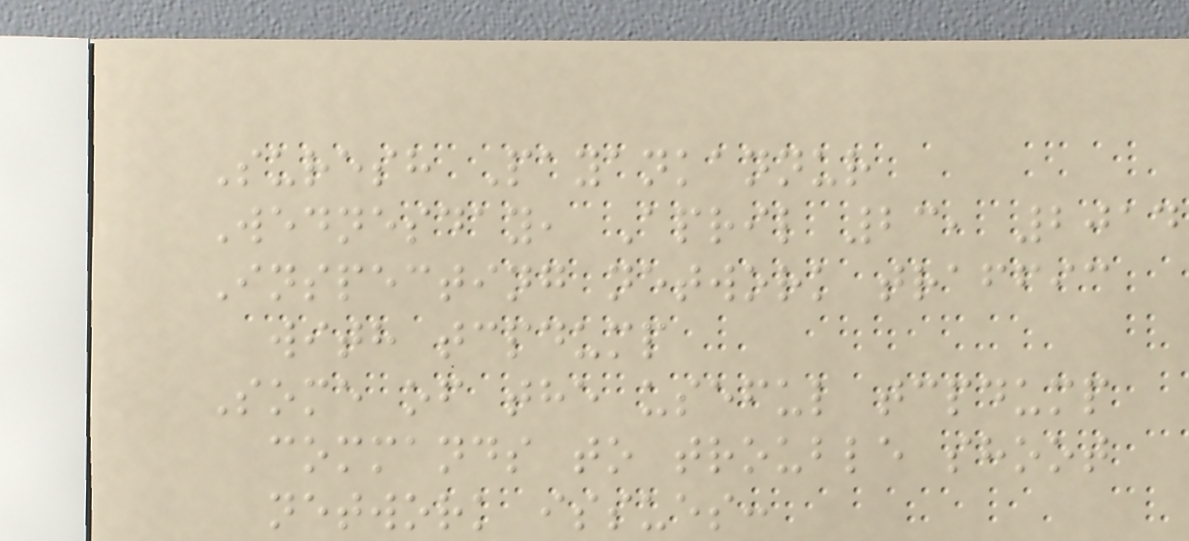Suresh Payankannur
Wednesday, April 23, 2014
Inspecting network traffic
with tcpdump
Some of the useful tcpdump
commands to trouble shoot
network issues:
